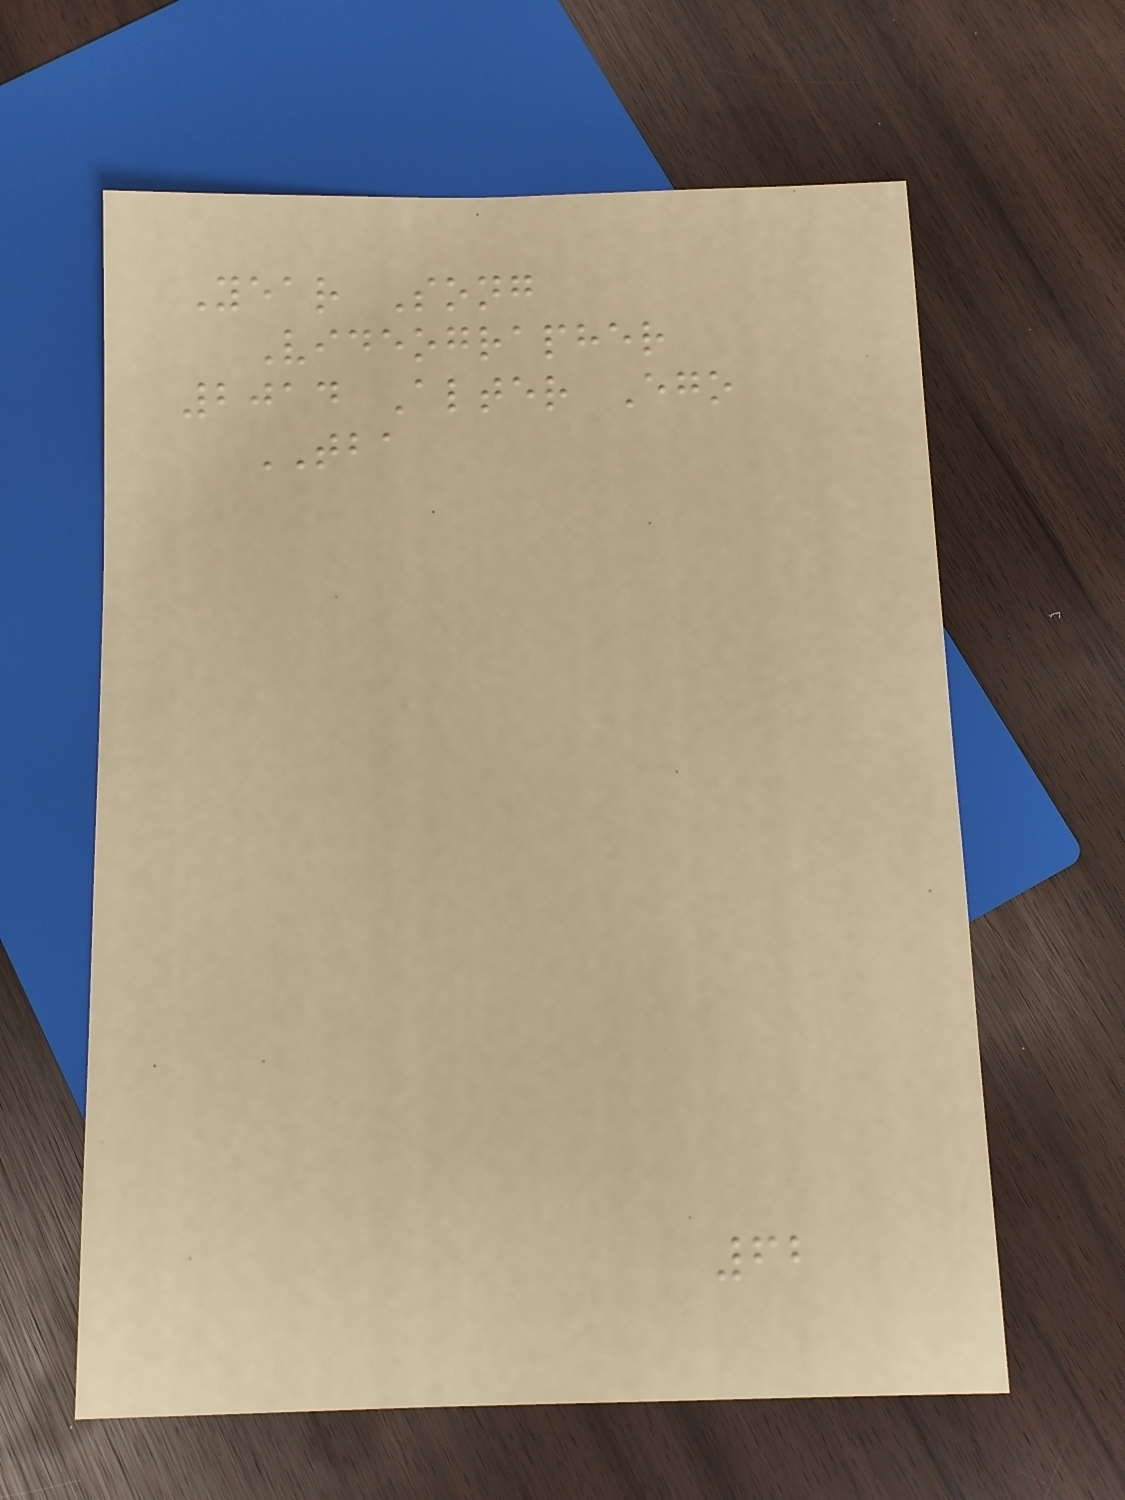Year Song
Videographer
2014 Alter Ego
TBA
62
